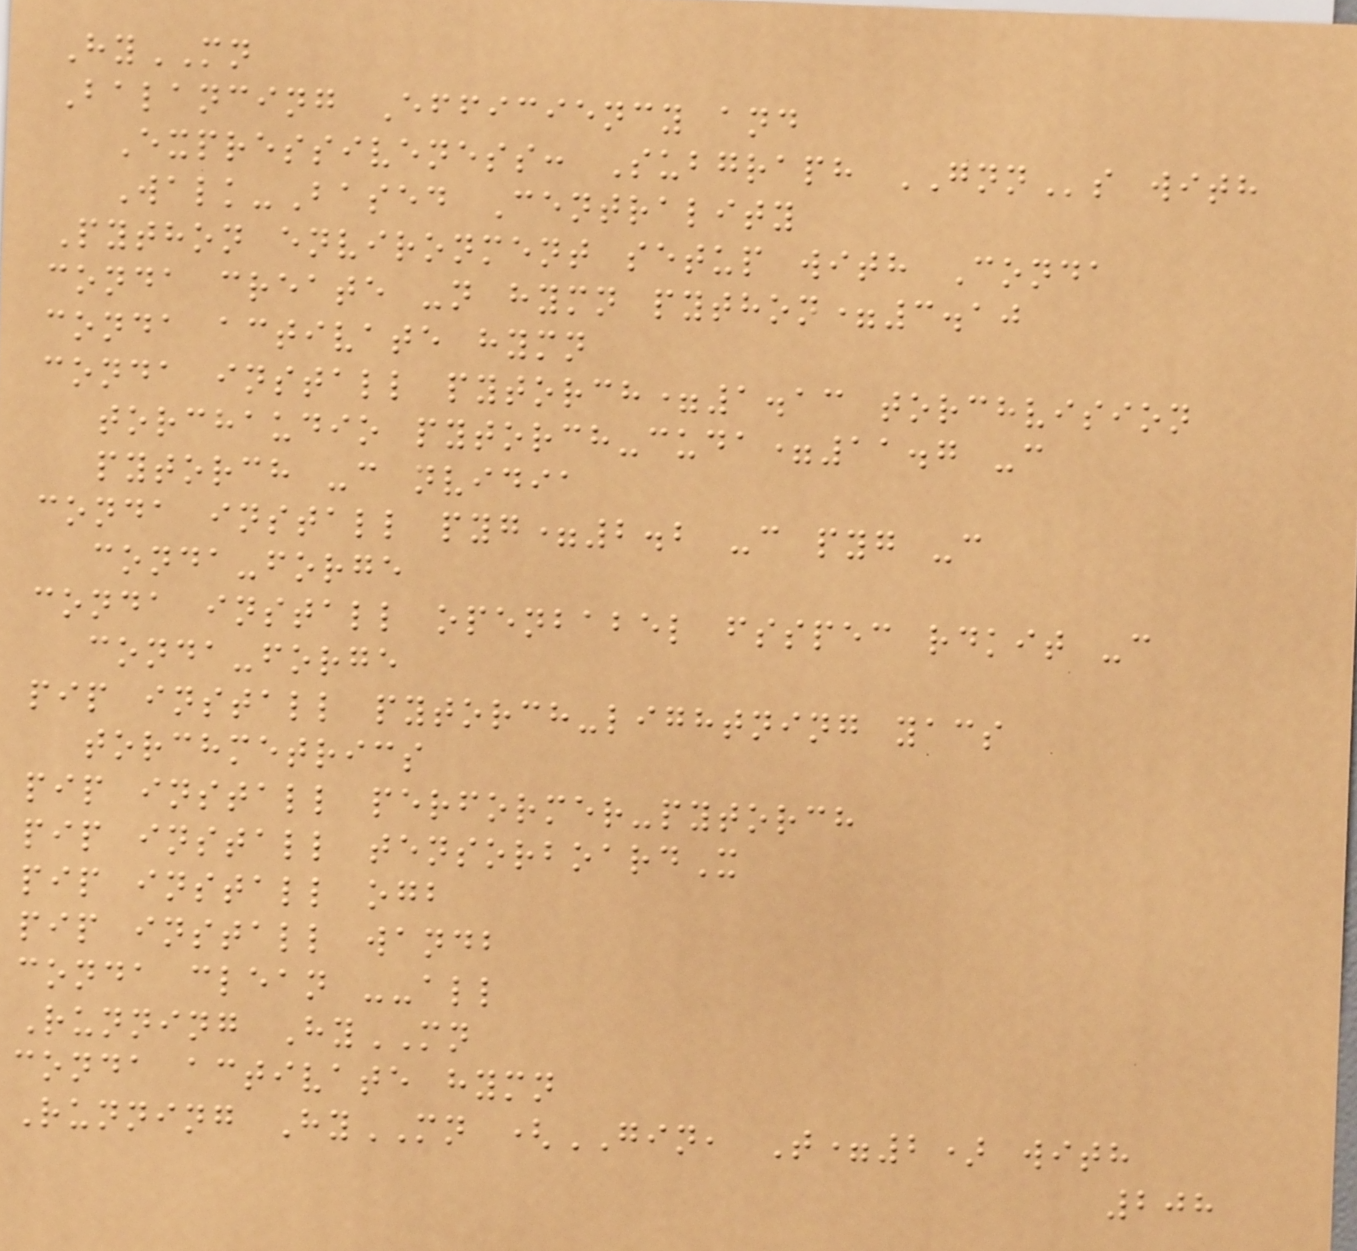HyMN
Balancing Efficiency and
Expressiveness: Subgraph GNNs with
Walk-Based Centrality
Python environment setup with Conda
conda create -n hymn python=3.10
conda activate hymn
conda install pytorch=1.13 torchvision
torchaudio pytorch-cuda=11.7 -c
pytorch -c nvidia
conda install pyg=2.2 -c pyg -c
conda-forge
conda install openbabel fsspec rdkit -c
conda-forge
pip install pytorch-lightning yacs
torchmetrics
pip install performer-pytorch
pip install tensorboardX
pip install ogb
pip install wandb
conda clean --all
Running HyMN
conda activate hymn
Running HyMN (GIN, T=2) with
208
